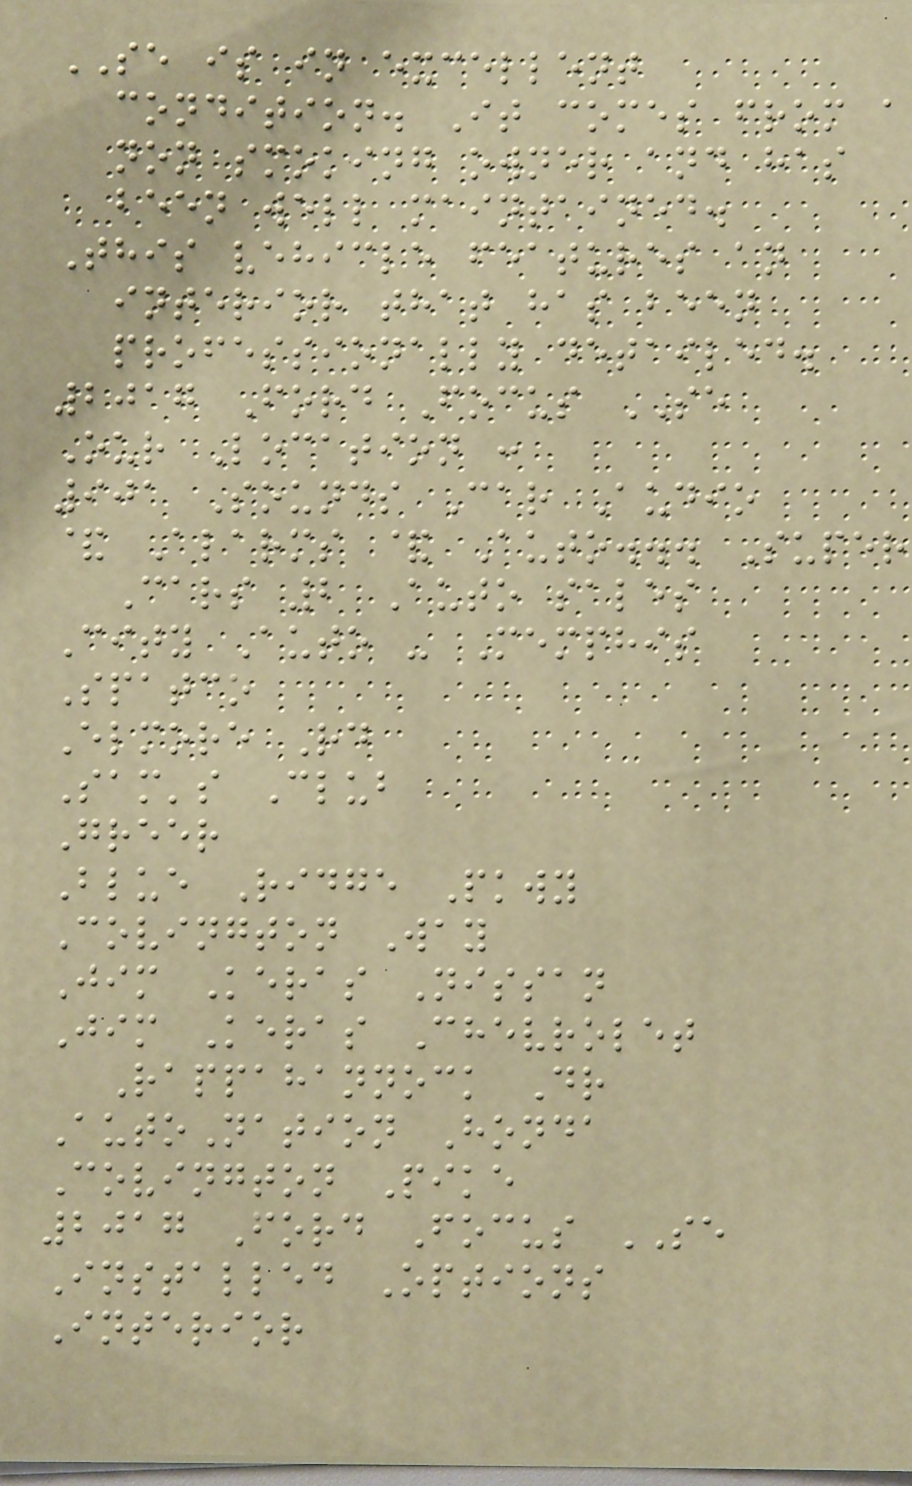SE is in excellent
condition. It comes from a
non smoking owner and has
been well maintained.
This vehicle features an
interior that has been
professionally detailed.
2017 Ford Focus SE
Our Location :
901 Sounds Car Audio
& Alarms & Auto... Super
Cars 2 Auto sales
City Auto - Memphis
Spatco
Elmore Rd
Sam's Club
Greer
Blue Ridge Pkwy
Covington Way
Jim Keras Nissan
Jim Keras Chevrolet
Rappahannock Dr
AutoNation Honda
Covington Pike
2017 Ford Focus SE
Installed Options
Interior
